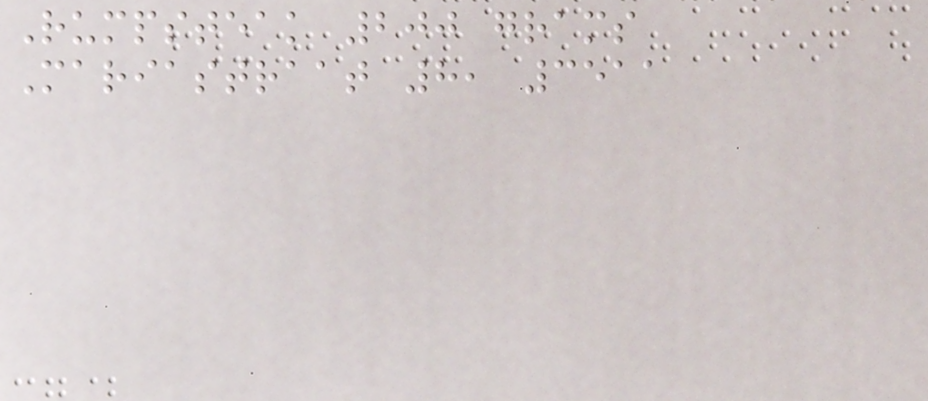Rumpsteak 200 grams
Mariastraat 8, 3511
